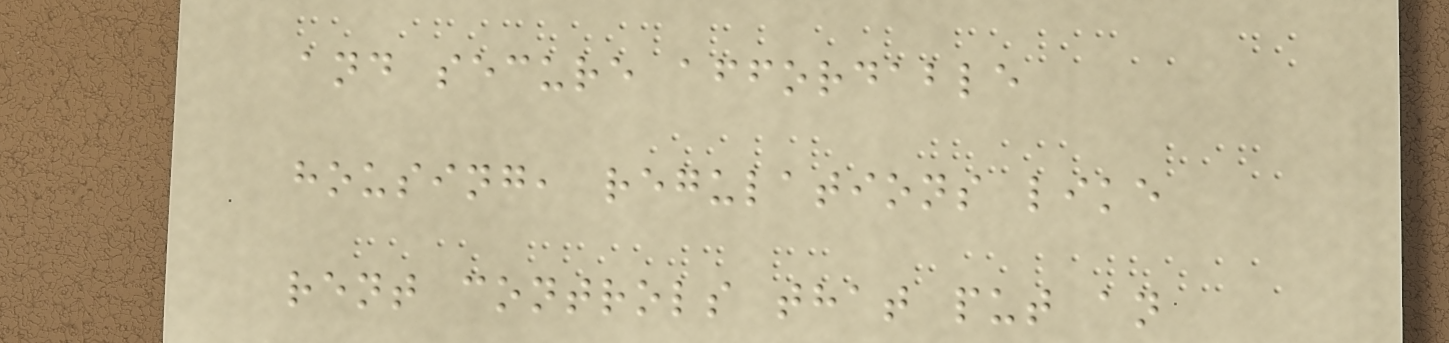and secure affordable
housing, regulations like
rent controls that put an
